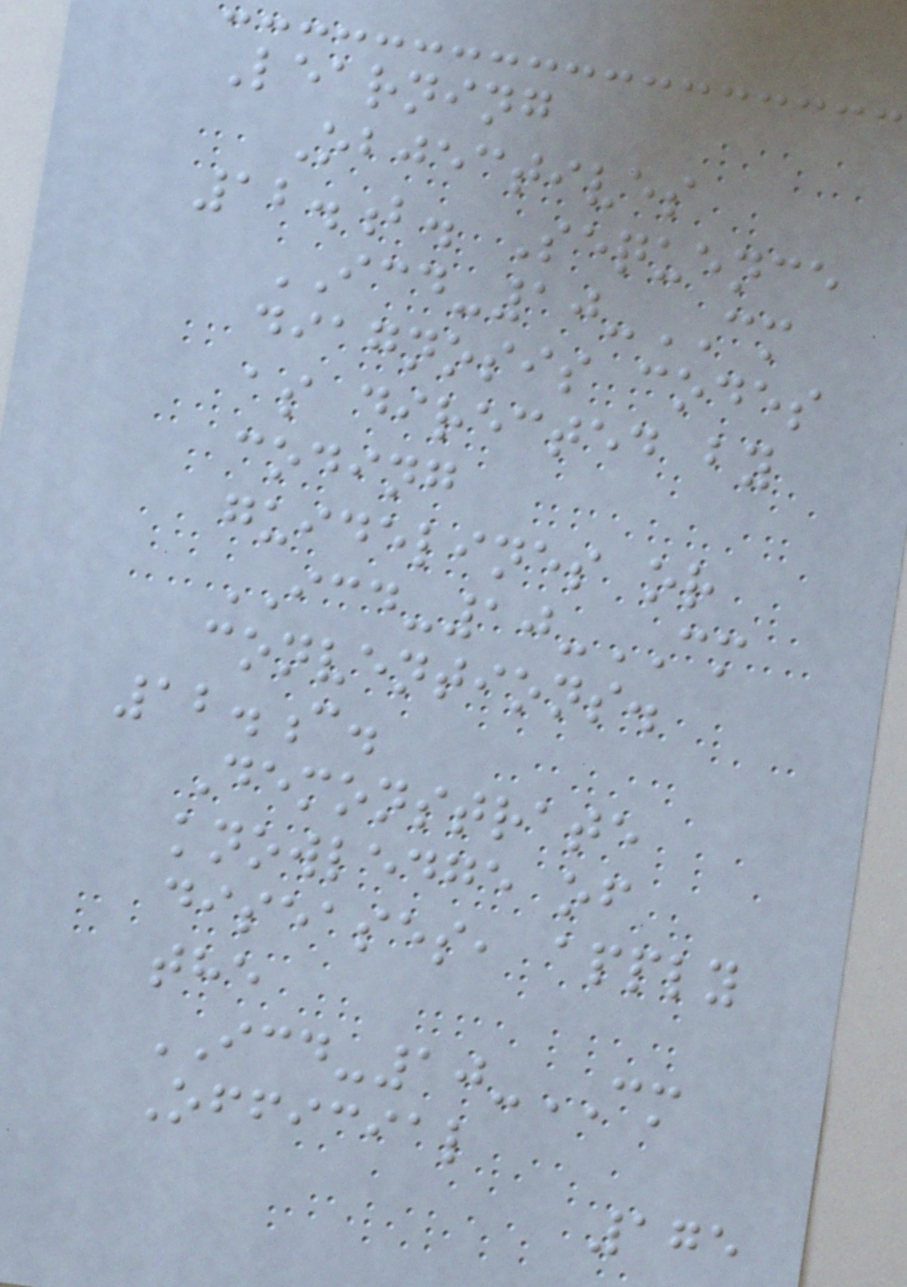Learning
Objectives
12.b. Sequence
ICD-10-CM
diagnosis codes
as directed by
coding
guidelines or
ICD-10-CM
conventions.
12.c.
Demonstrate
knowledge of
diseases, apply
the
ICD-10-CM
Official
175
